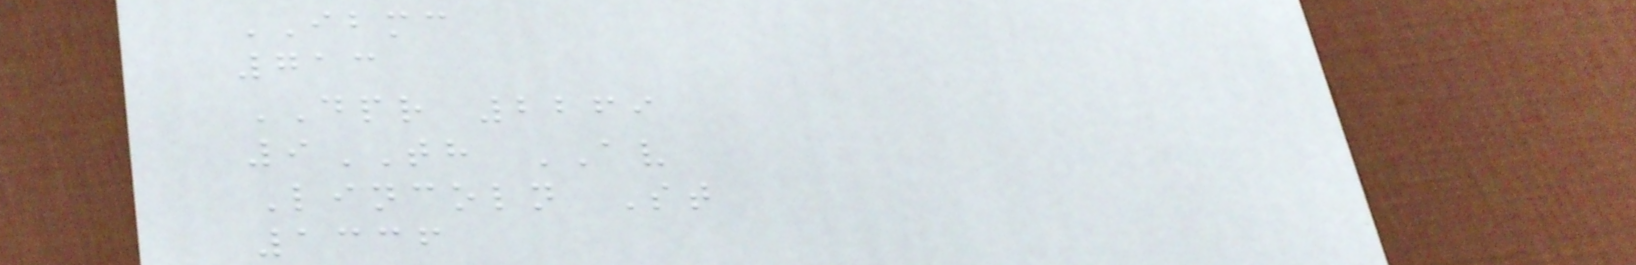IBMC
713
DPR 2269
9TH AV
Lincoln St
1336
